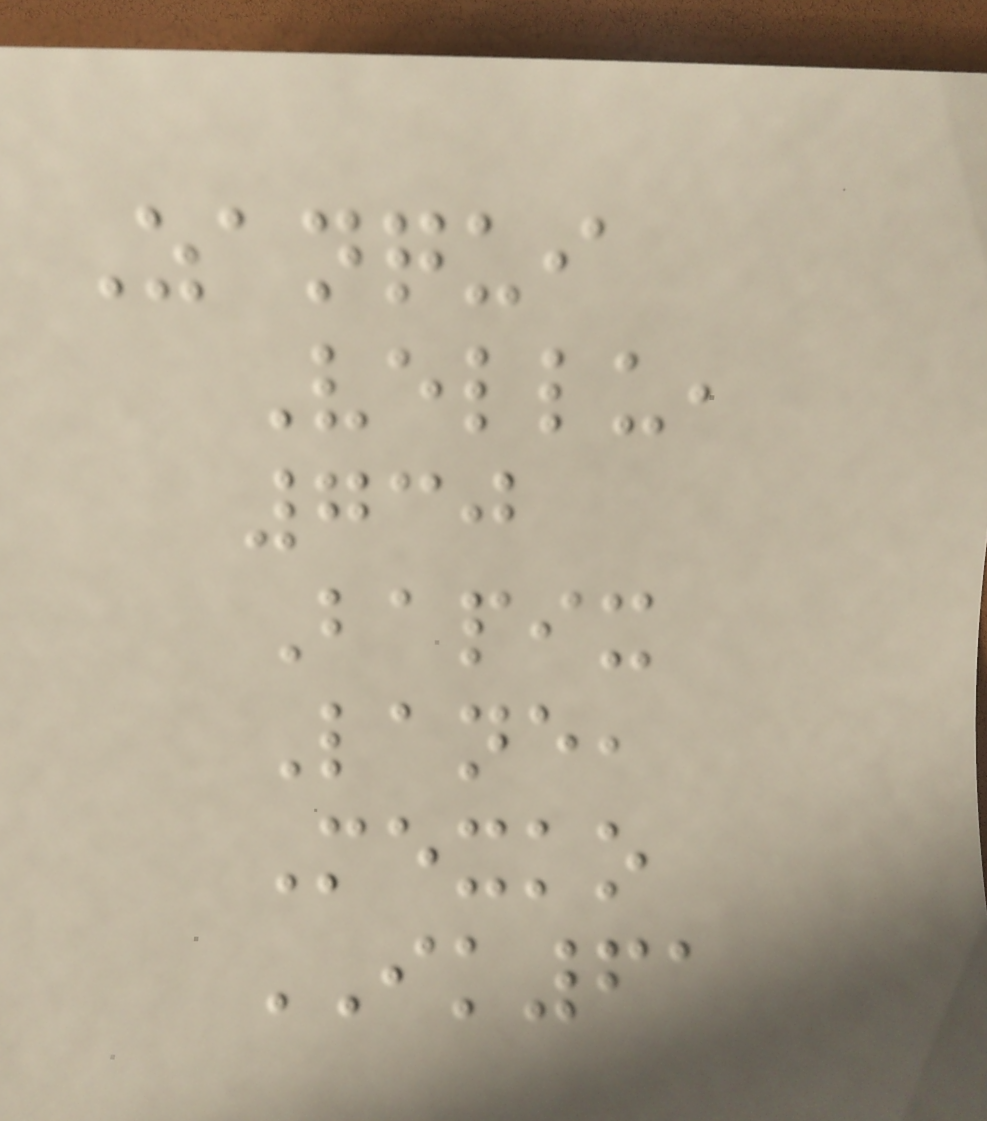Zanqui
Vellu,
730
Bapix
Lane,
Mexko
IK61
